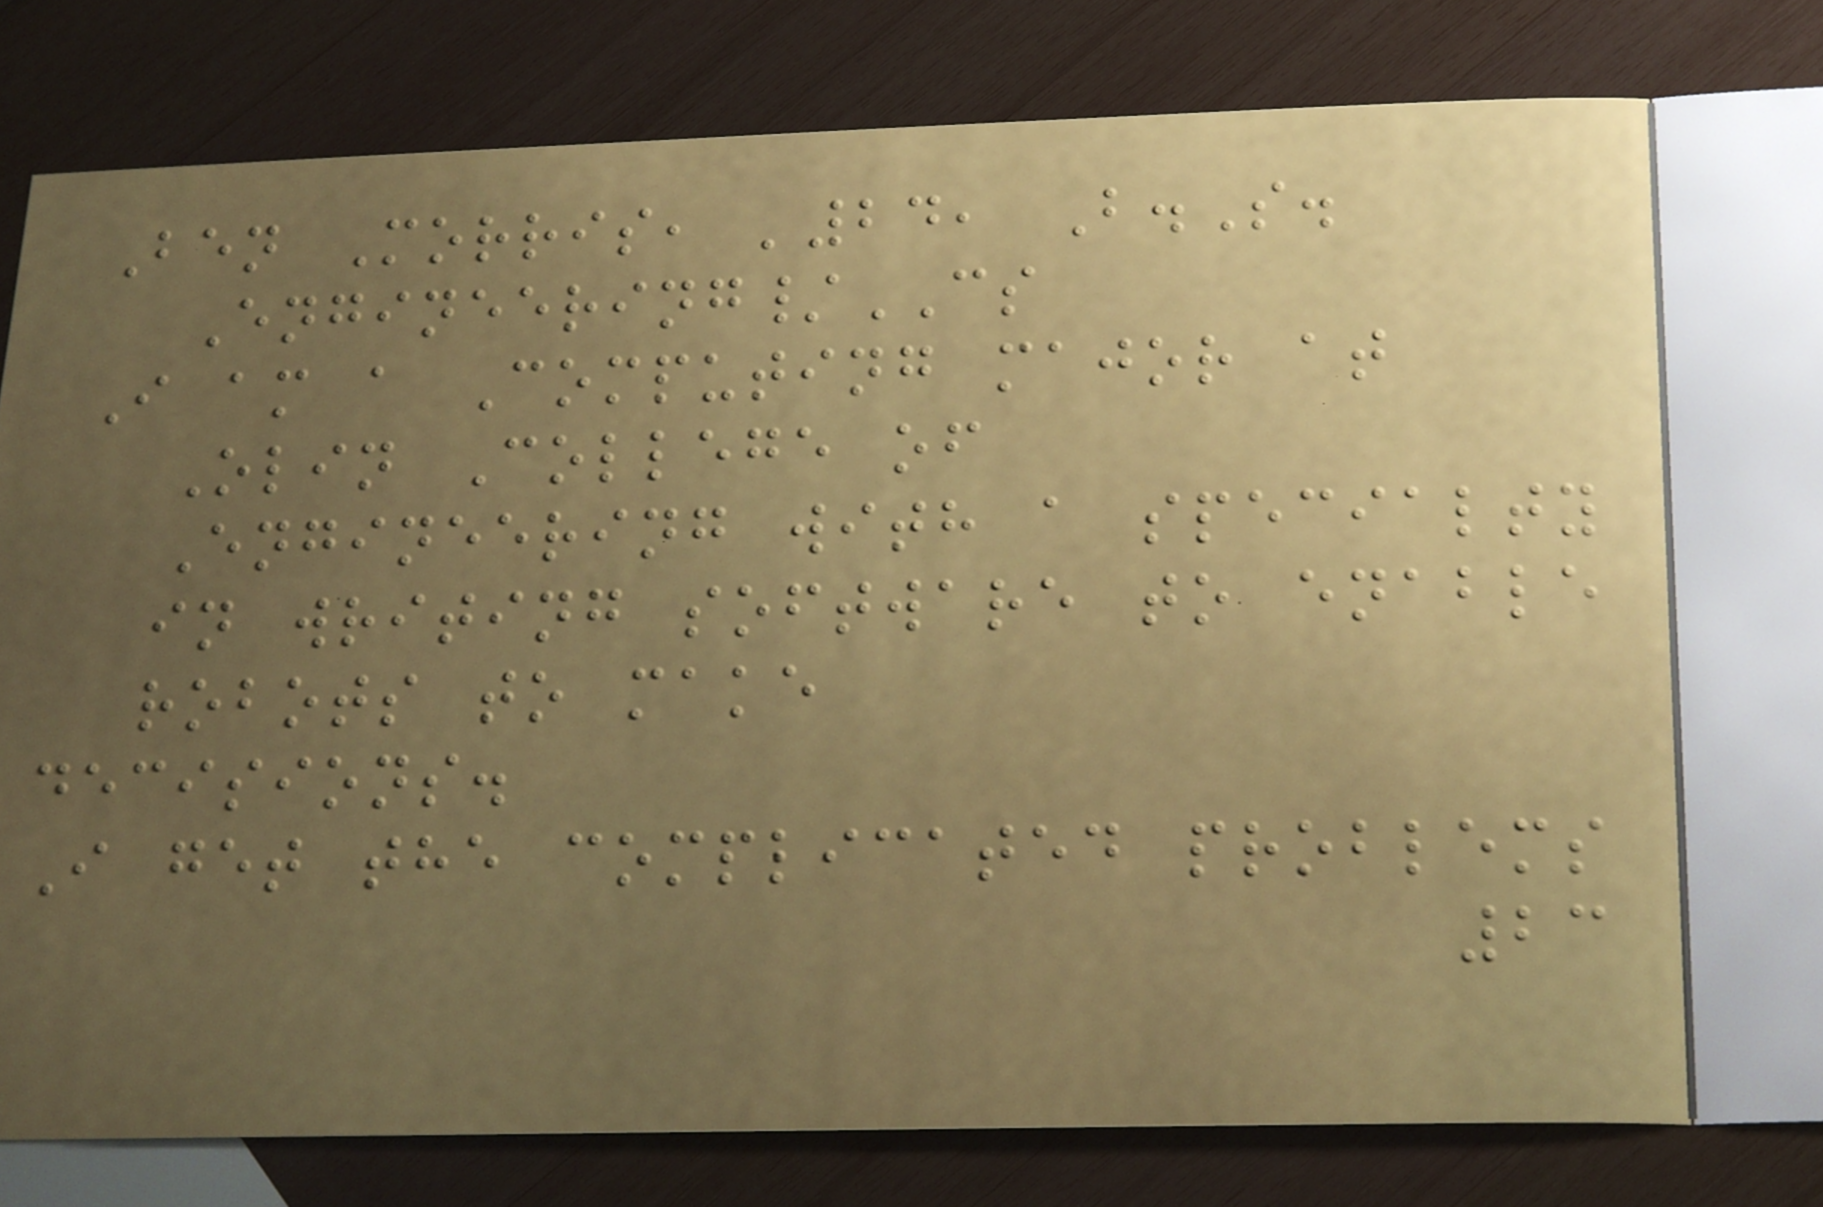Ben Morris, '24, B.S.
Engineering/CS
I am a Computing major at
Olin College of
Engineering with a specialty
in writing software to enable
robots to make
decisions.
I get the complicated problems
23
